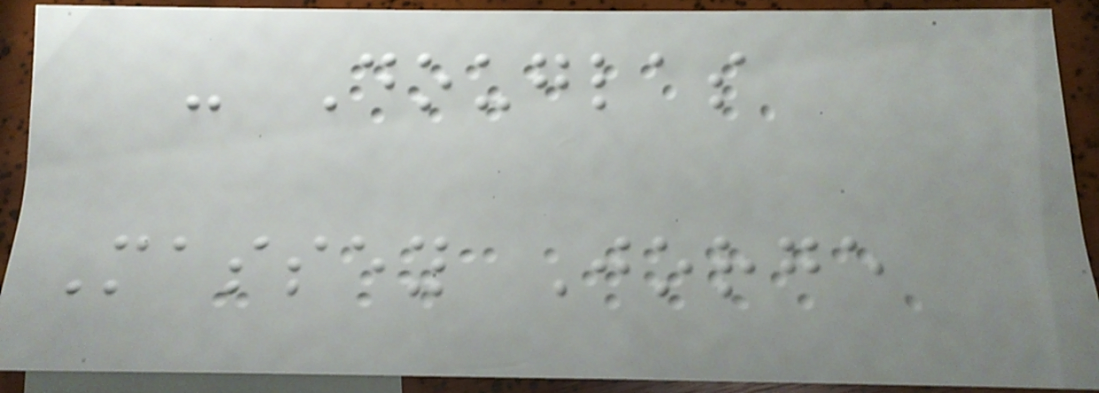- Douglas
Massey Jorge
